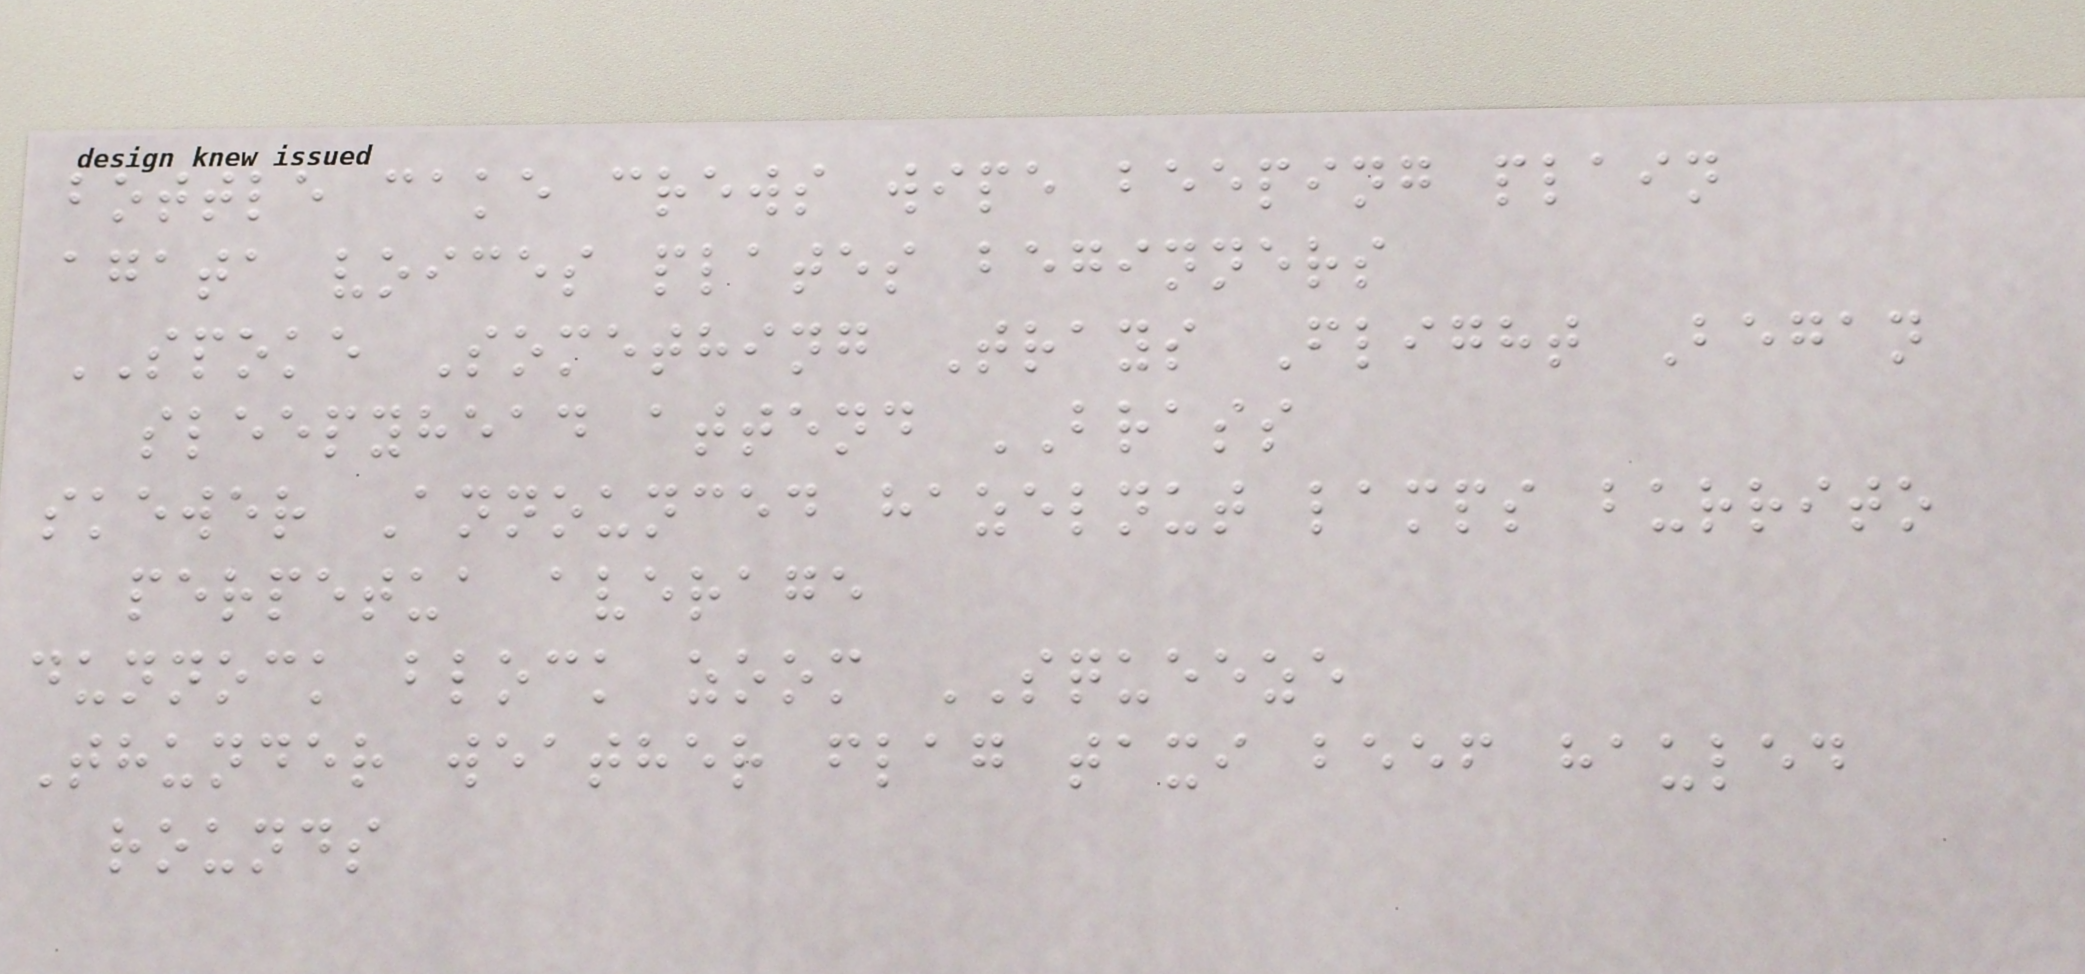bottle cake crews wipe beeping plain
agata voices plates beginners
SPOKE Something Trays Flight Began
sleepyhead attend BRASS
skewer Announced hazelnut lamps burrito
perpetua average
dunnock block zoom SQUEEZE
Thunder weather flag taxi beef hauled
rounds
